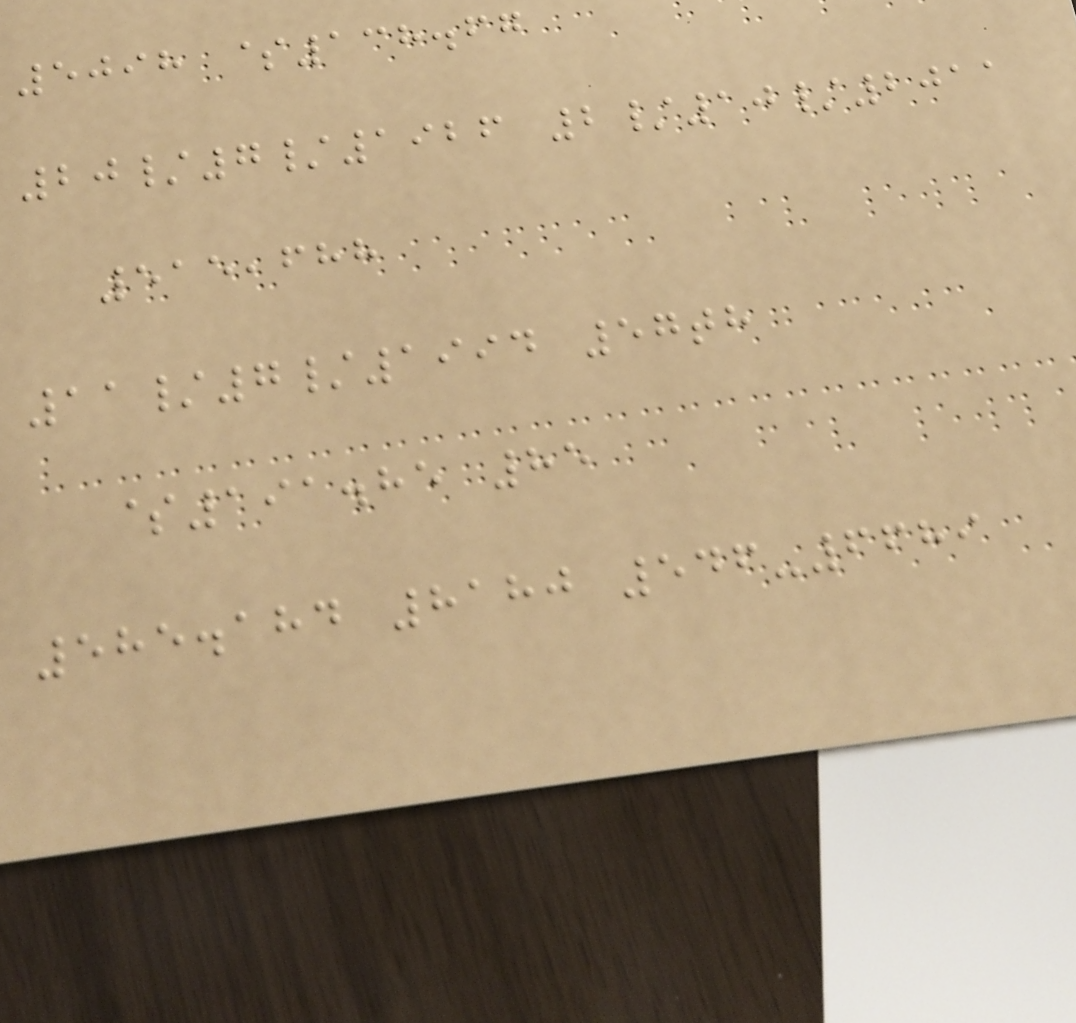5098 $138.67
20/7/1926 2/10/2011
515,688
11/7/1994 57th
$191.85 85
585.184 8180 546-6689
